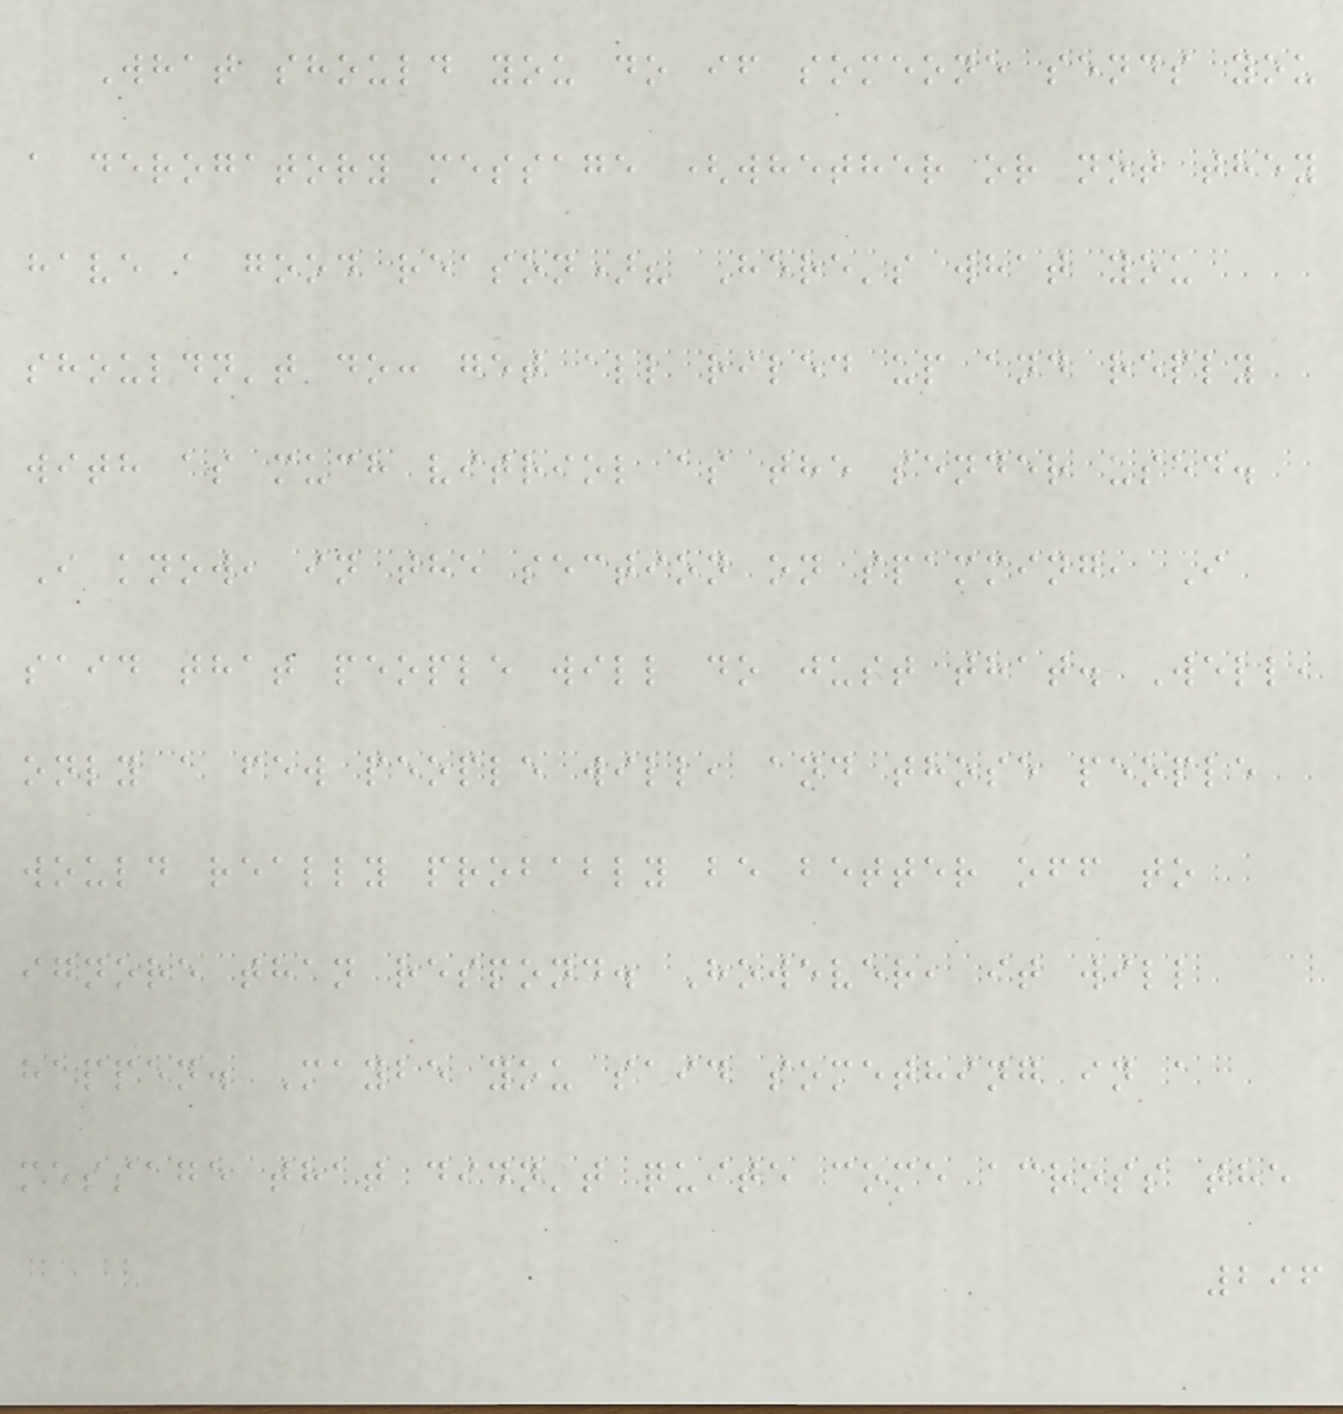What should you do if someone sends you
a derogatory message (whether or not they
have a good reason)? Here's what you
shouldn't do: get all riled up and reply
with as much vitriol as the sender used.
I know, in the section on spamming, I
said that people will do just that. Well,
only a few people will, and those people
would really probably be better off to
ignore than respond. However, it will
happen. Maybe you said something in a
message that didn't quite come across the
296
